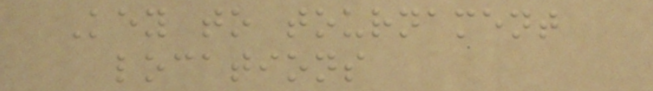Key to tournament
locations
